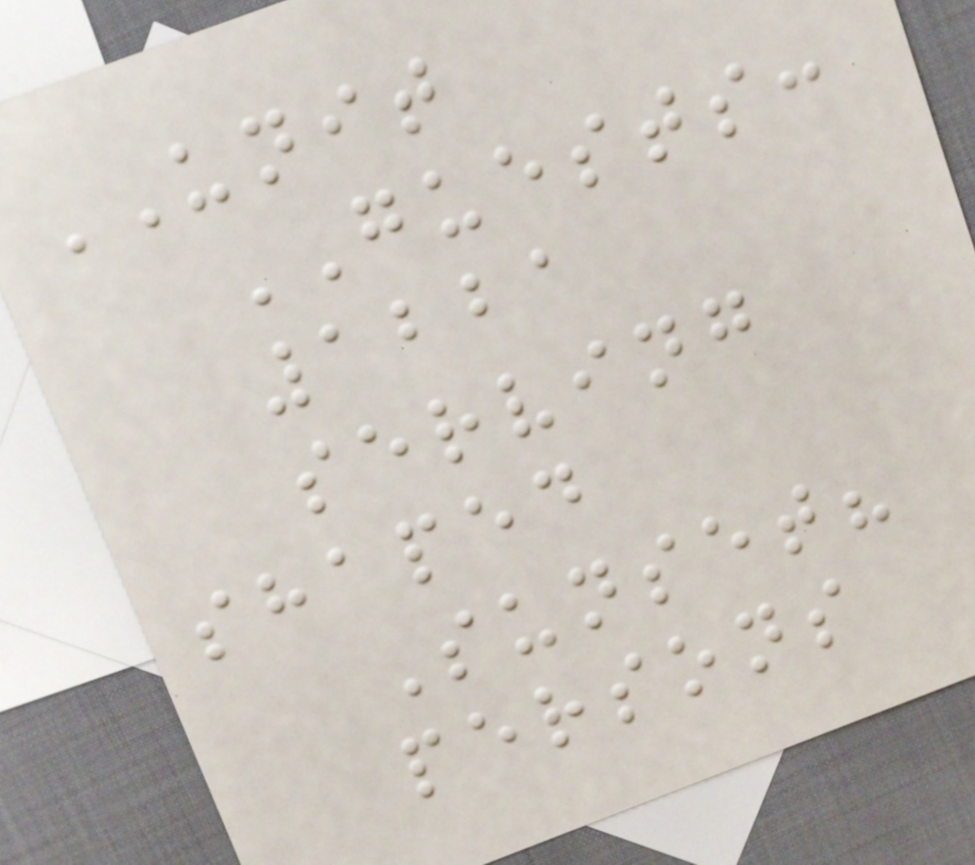UNIT
GUESTS:
1221
serving
shaped
Sunset?
persons
